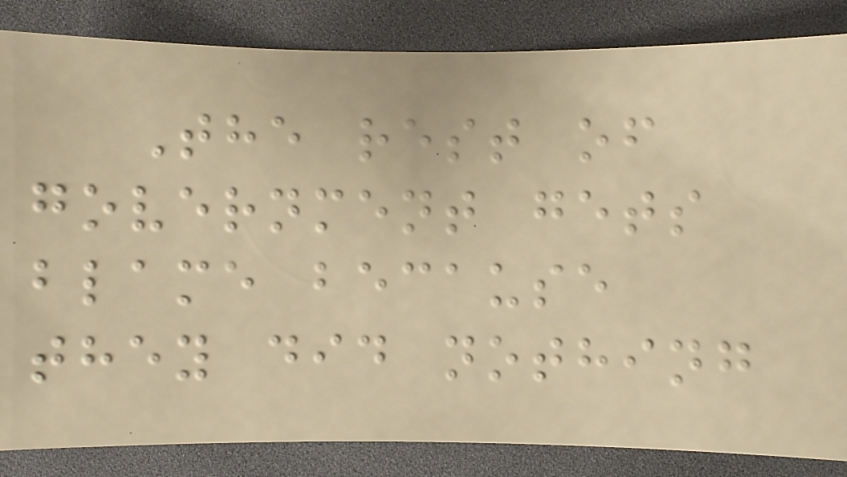The rest of
government gets
blame because
they did nothing
